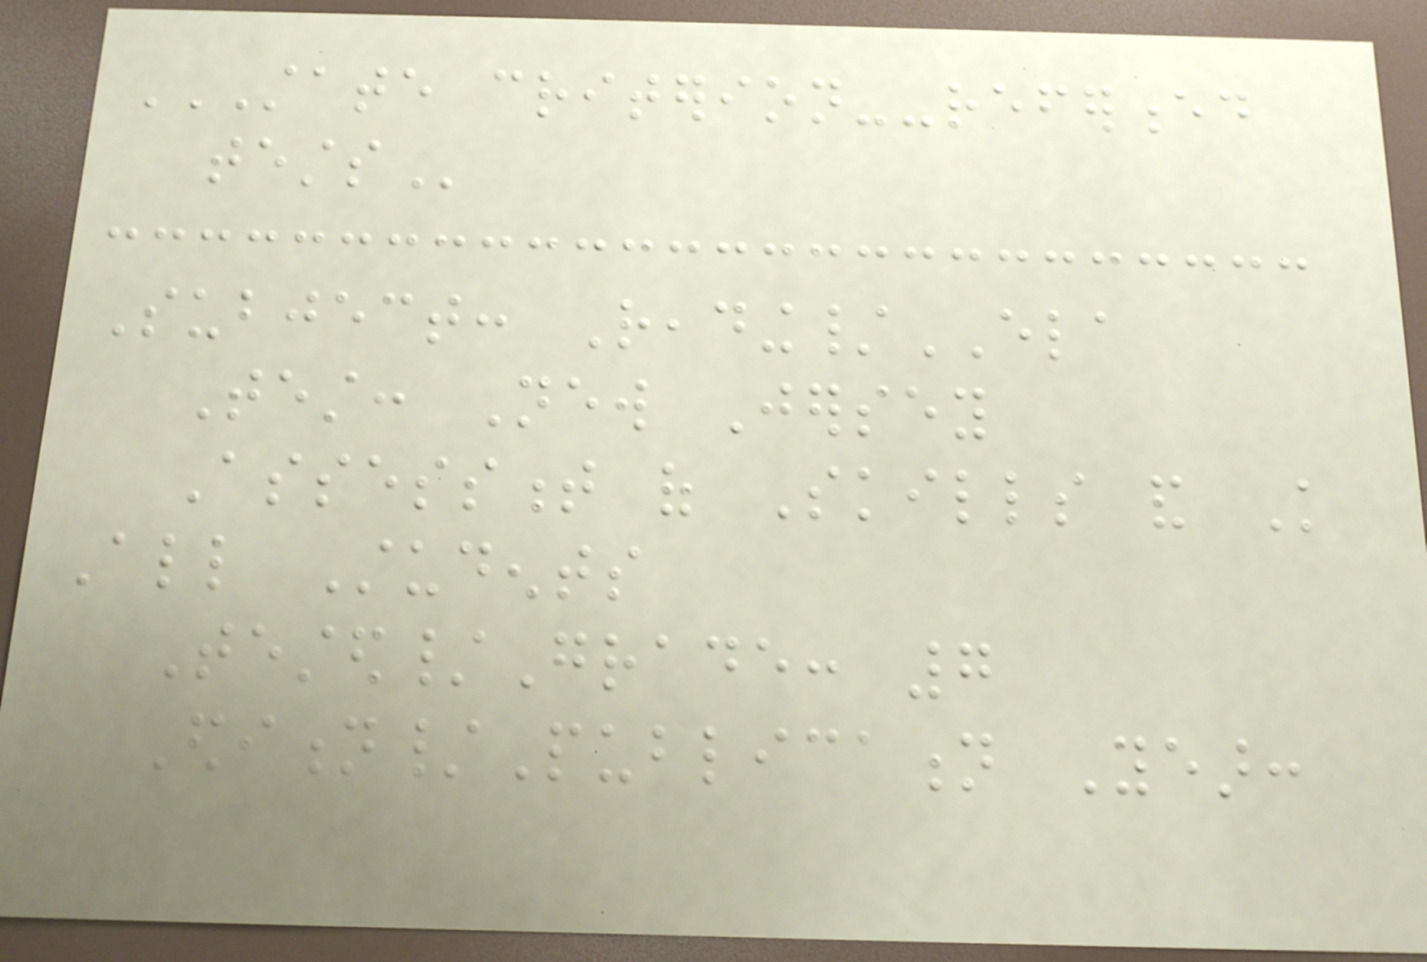STATE CRITERION--REFERENCED
TESTS
Subject: Reading/ELA
Test: New Jersey
Assessment of Skills and Knowledge
All Students
Tested/Grade: 7
Edition/Publication Year:
